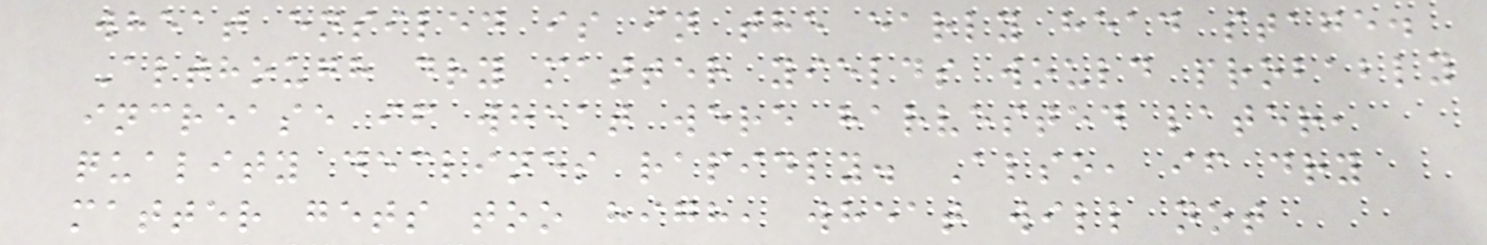wheat ensiled is in the early head stage.
Although dry matter yields would probably
increase if wheat were harvested later,
quality declines rapidly. Also, if dry
matter gets too high, wheat will not
